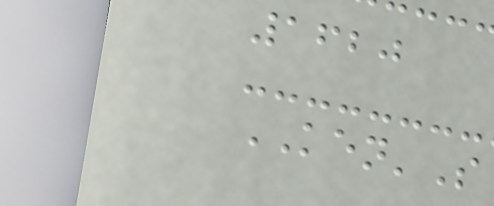1620
KEN'S
